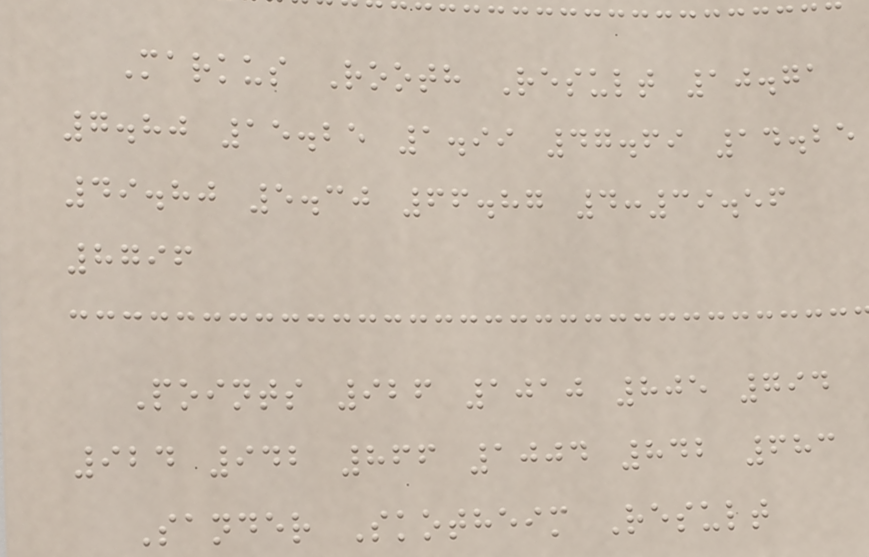Markus Rooth Result 10.71
7.80 15.25 1.99 47.69 14.25
49.80 5.30 66.87 4:39.56
8796
Points 926 1010 805 794
924 942 866 1004 842 683
Sander Skotheim Result
